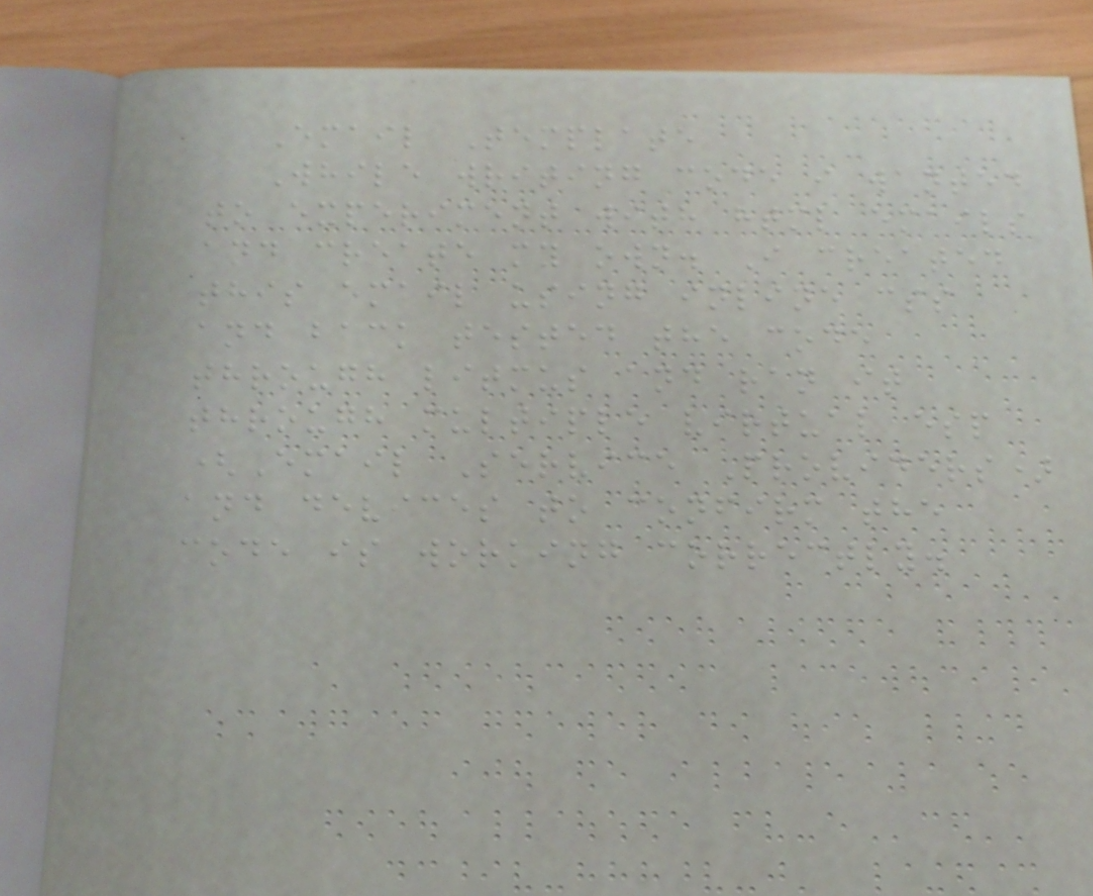Email Template
While writing code i wanted
to experiment with html emails
and create my own. I created
this email using inline css
and back tested the code
through litmus and ran it
through multiple virtual esp
(Email Service Providers)
and devices to confirm the
code is working correctly.
